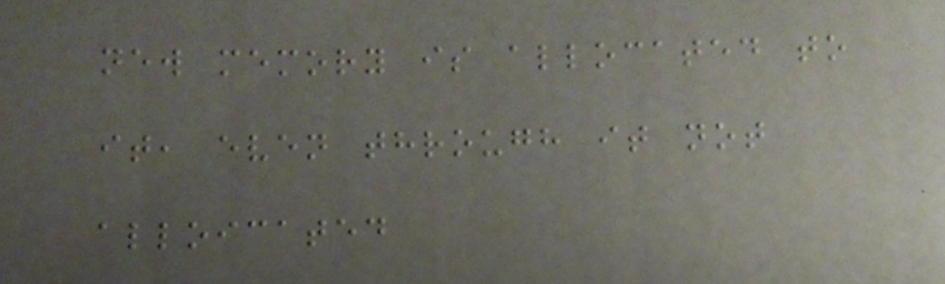new memory is allocated to
it, even through it not
alloicated
